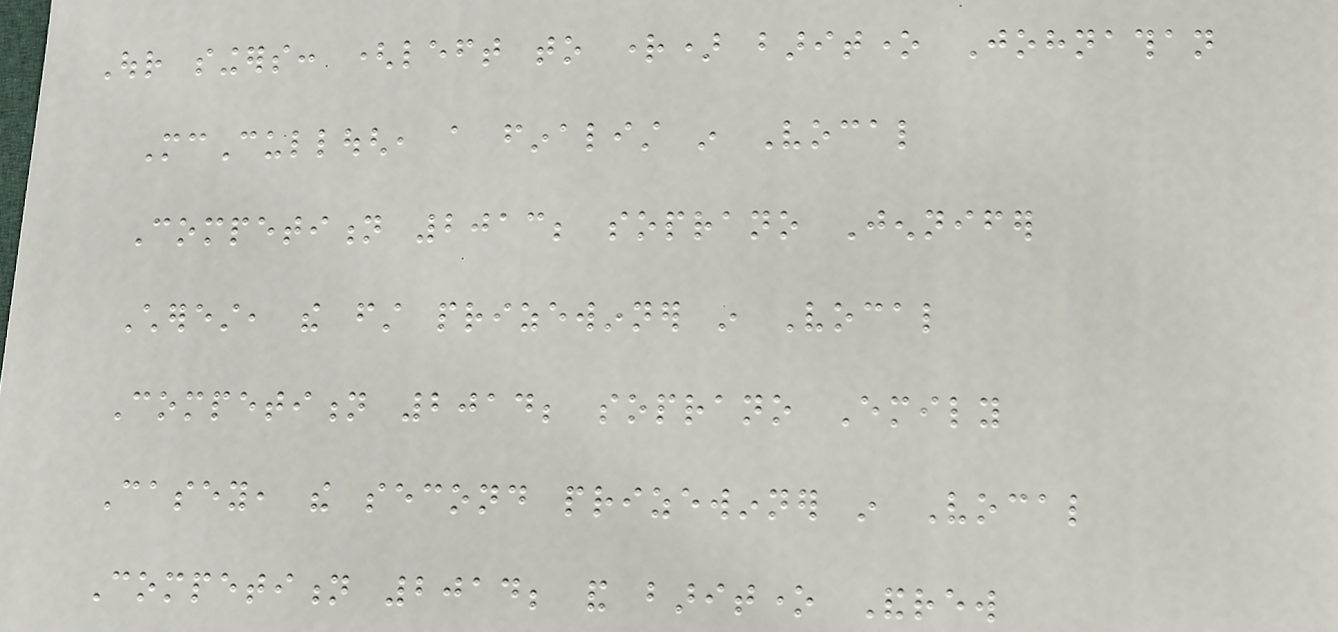Our singers: (left to right) baritone Johnathan
McCullough, a finalist in Vocal
Competition 2013; soprano Jennifer
Cherest, the first prizewinner in Vocal
Competition 2014; soprano Emily
Casey, the second prizewinner in Vocal
Competition 2014; and baritone Andrew
